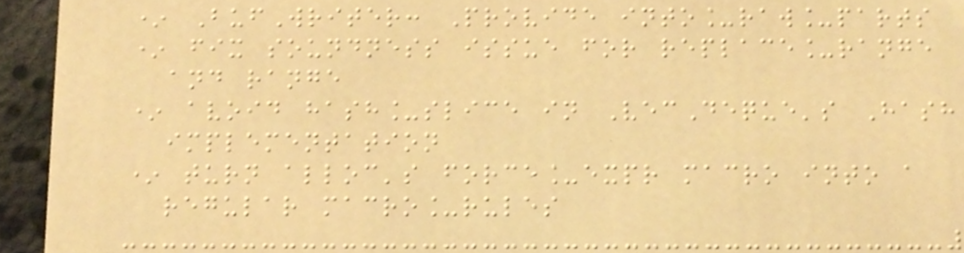* BufWriter: Provide into_raw_parts
* fix soundness issue for replace_range
and range
* avoid hash_slice in VecDeque's Hash
implementation
* turn alloc's force_expr macro into a
regular macro_rules
